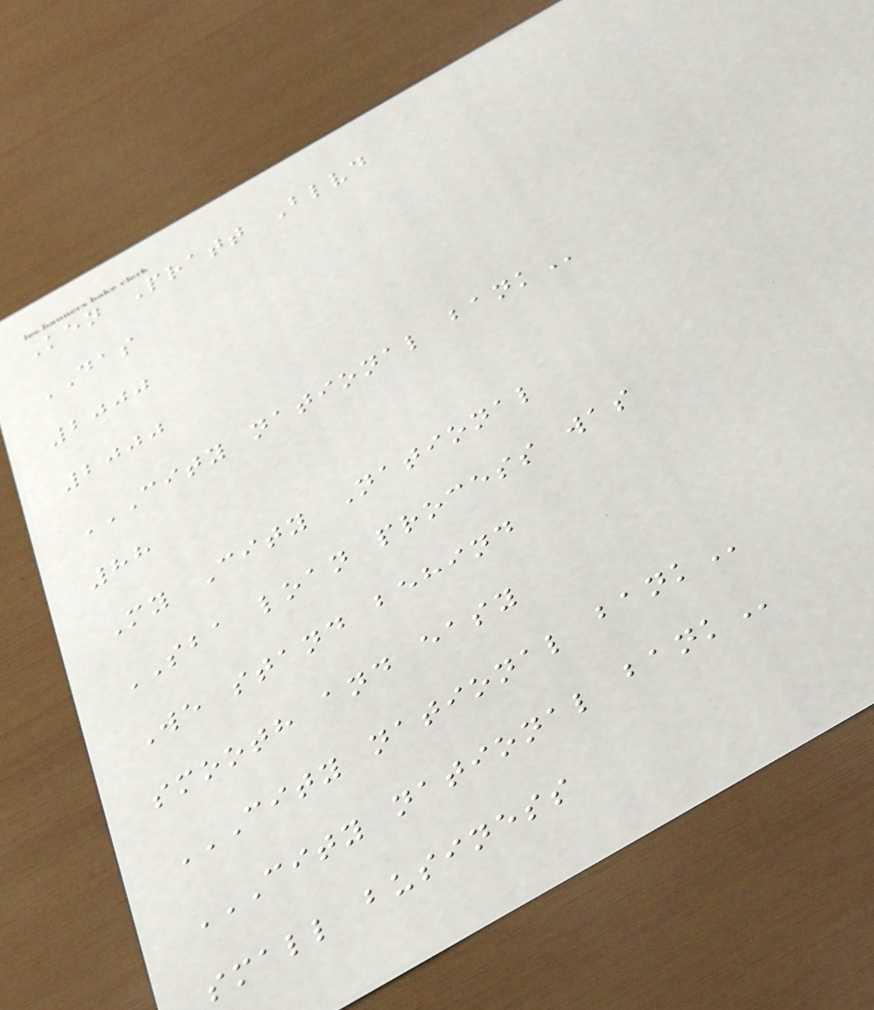Ken Pratt Blvd
DAS
2000
2000
CITY NATIONAL BANK
88
My City National
SBA loan process was
We stand behind
smooth and easy
CITY NATIONAL BANK
CITY NATIONAL BANK
small business
